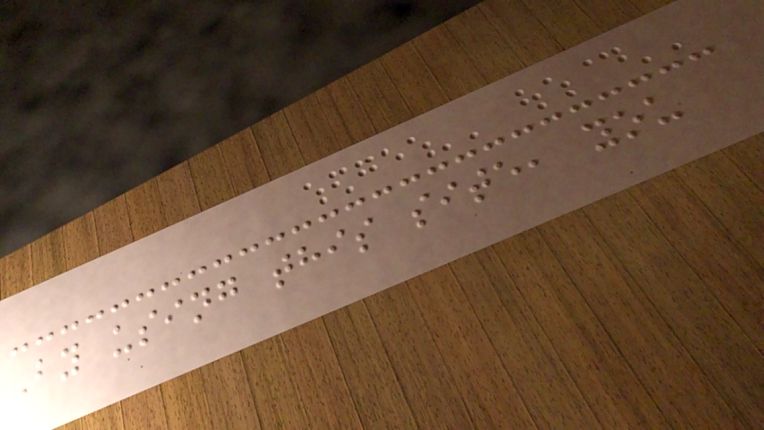By using this site, you
